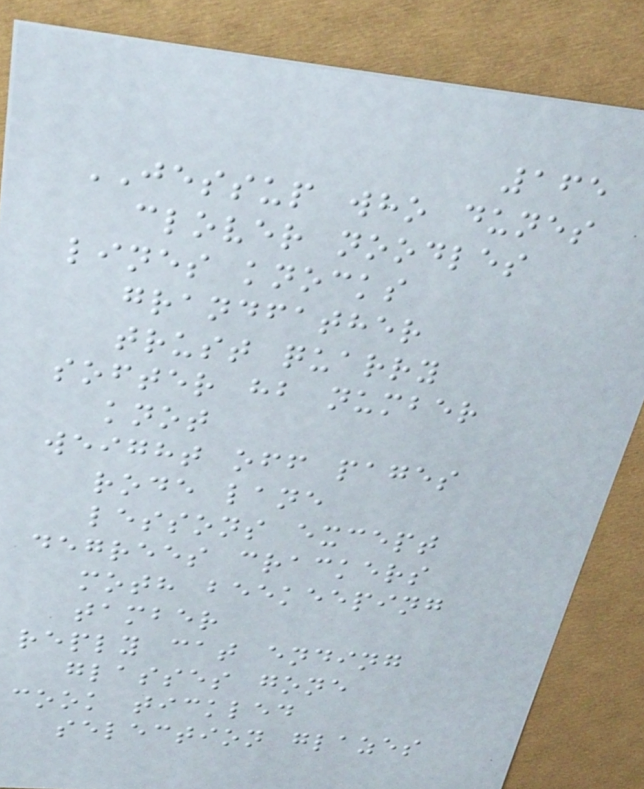165
JESSUP who dunes
clover noodles
lines knocks
grandfather
trust quarry
softer hb number
knot
weight off pages
rode lane
lessons except
degrees crackers
moth beekeeping
tamber
reply cat ending
glasses gone
cook tickled
selection glazes
